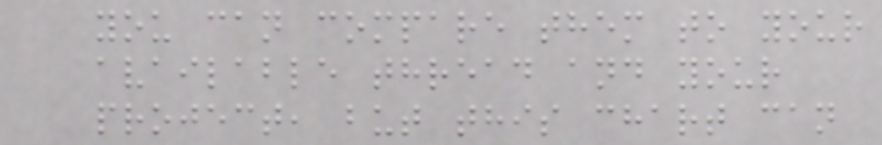you can compare them to your
available thread and your
project, but this chart can
